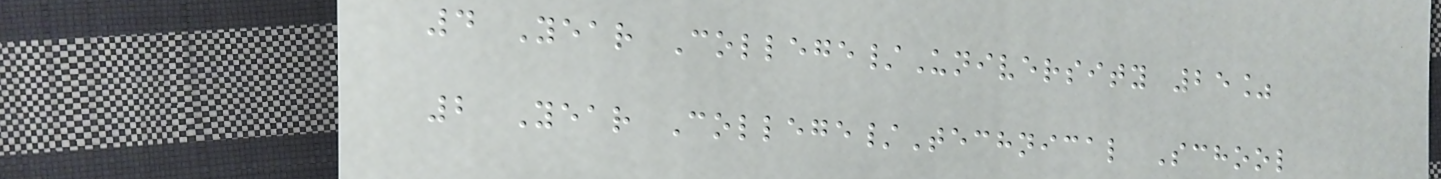4 Year College/University 25%
2 Year College/Technical School
